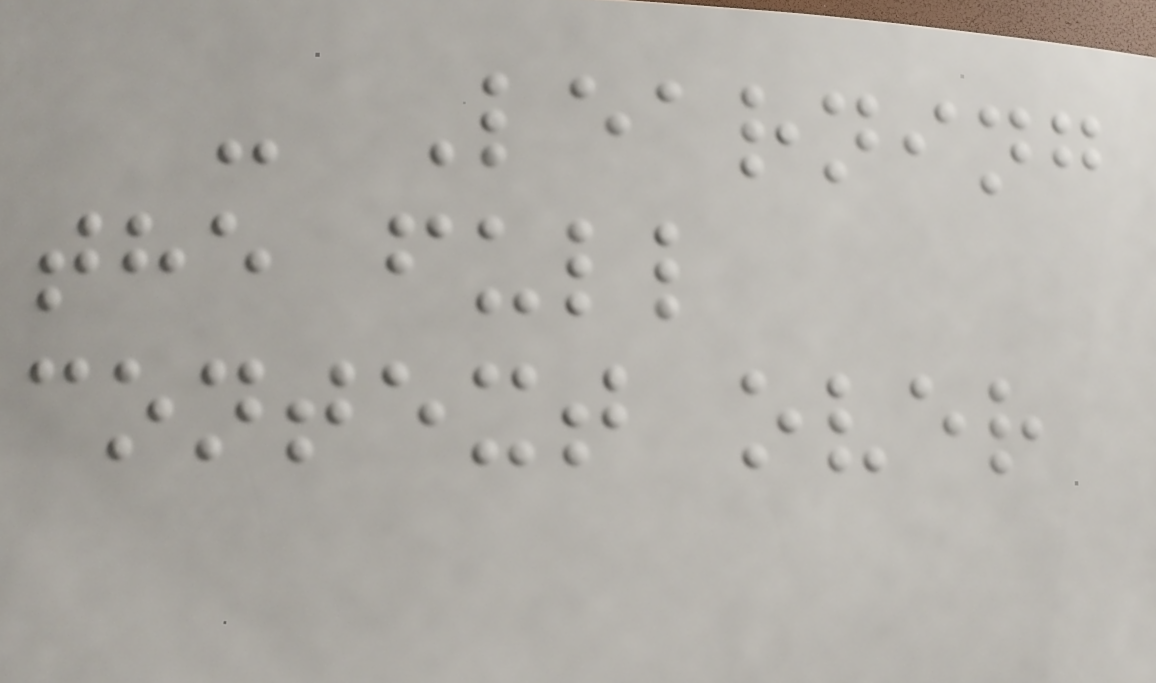- Learning
the full
context over
